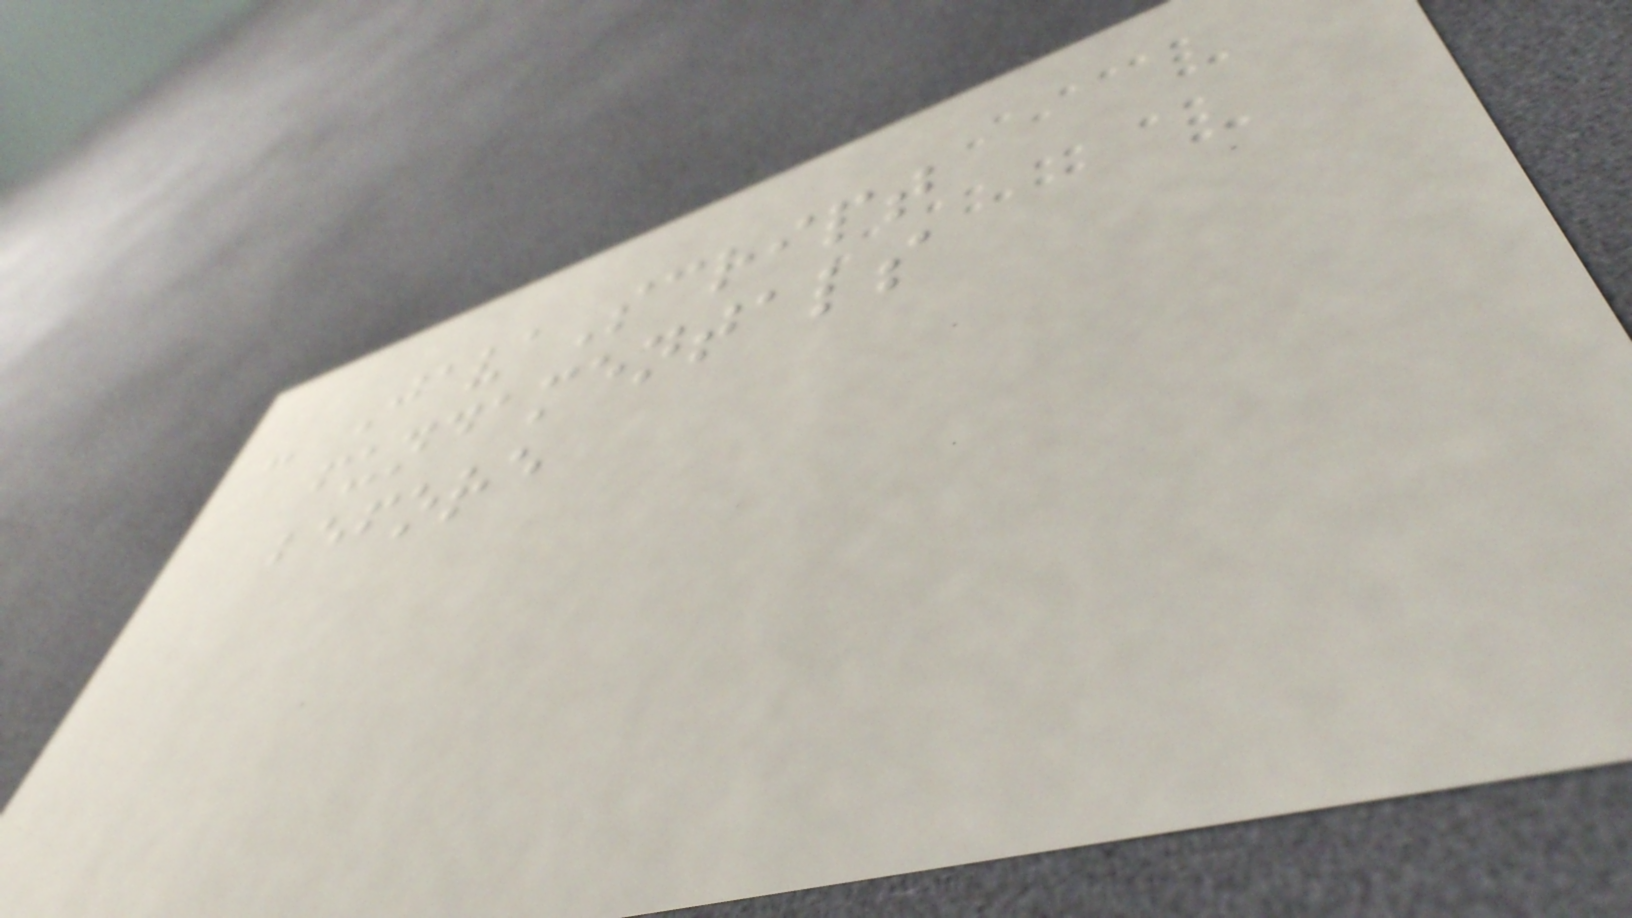- JavaScript
fundamentals
before
